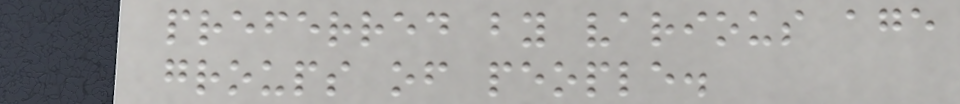preferred by various age
groups of people.
